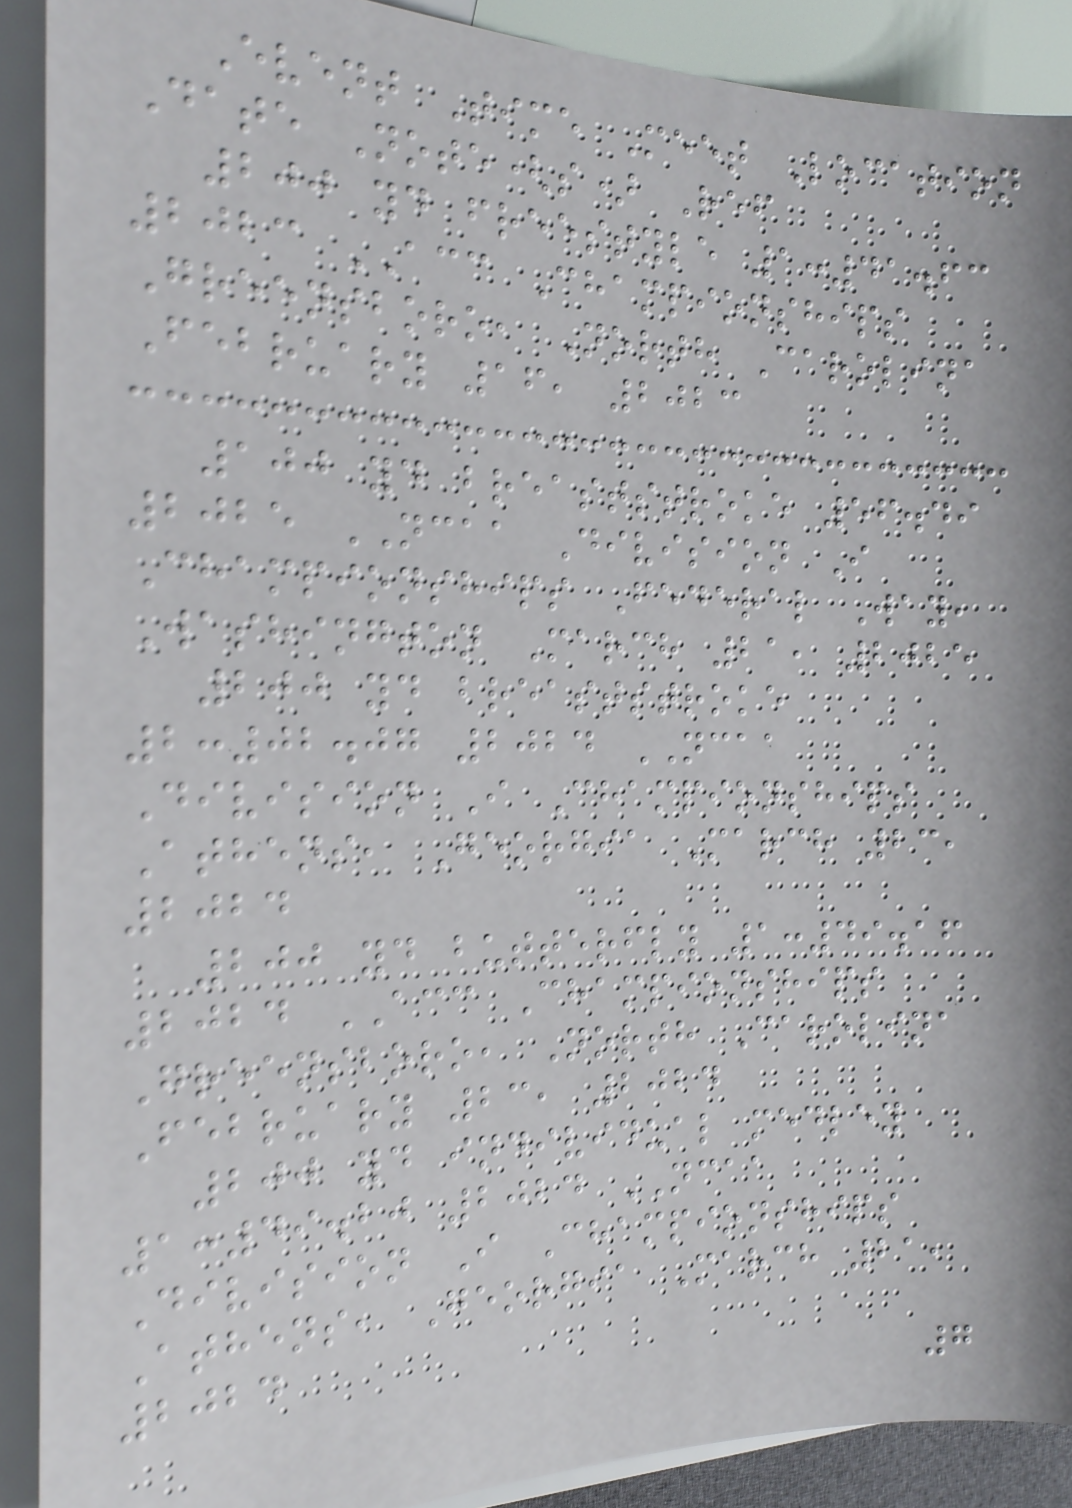Event Time Meet Location
Date Note(s) Ref
200 yd freestyle 1:41.63
2023 ACC Championships
Greensboro, North Carolina
February 16, 2023
100 yd breaststroke 56.49
2025 NCAA Division I
Championships Federal Way,
Washington March 21, 2025
200 yd breaststroke
2:02.07 2024 NCAA
Division I Championships
Athens, Georgia March 23,
2024
200 yd butterfly 1:49.16
2024 ACC Championships
Greensboro, North Carolina
February 23, 2024
200 yd individual medley
1:49.20 2024 NCAA
Division I Championships
Athens, Georgia March 21,
2024
7
